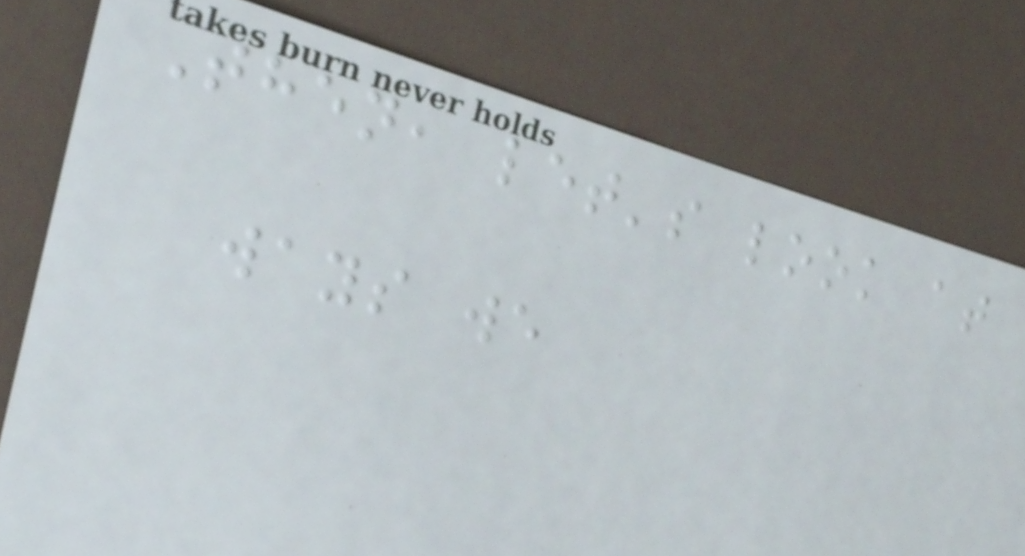Then, let's look at
ways we
